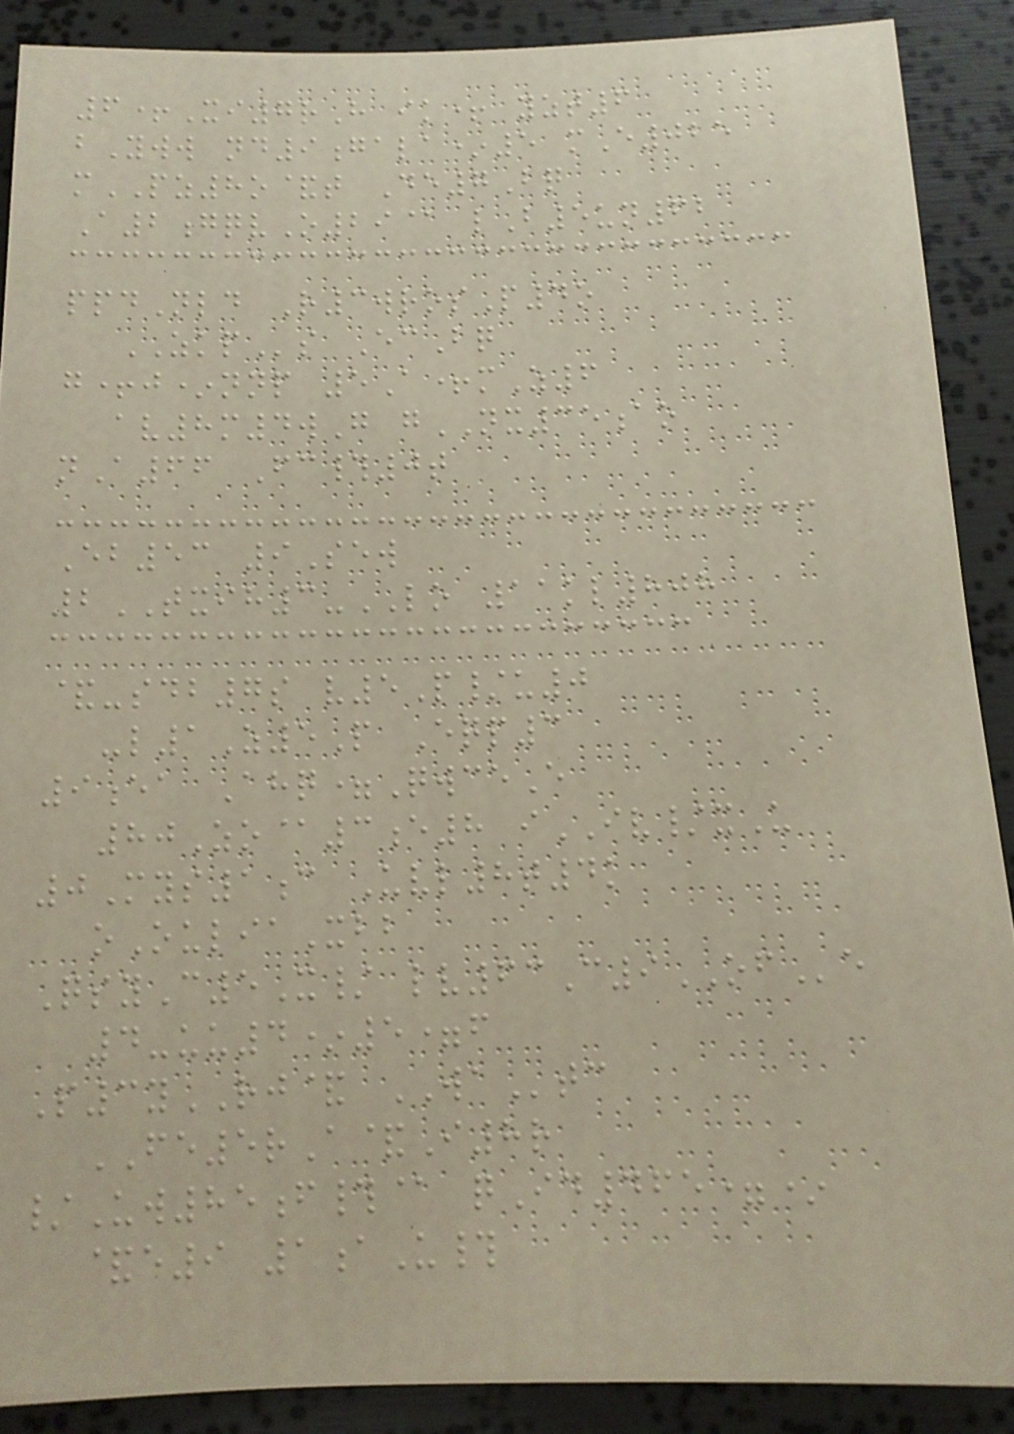6+Xi7rH ik+ yzt6
bYww nd9gala*5 mE025
mPZ8o&t De7Bq
A2gqvO29@ lB5un62
ppdNld R3wrosP4o
ZKPs EcBq
g+j*nnp 5A+mZ6
av8m4wG gNX35ao
nA66 Fc#0t
Eb53 9Sew
2TXIH3-LO 11kl808
&-sdb7s v5P/u0
-l1Z5P Eqp3
9ea Ahq=QwceE
80Zo@3e8 iIV/xU
0Mys1c Uvl8t4k
oOuliaXbb
QsyC5X/ lv63C9OFe
4-uu4*5=f
P3yRJ& WAtc
FE5rA&I8r
/Uw85f#@ qId465=*
&e9 1aU#
